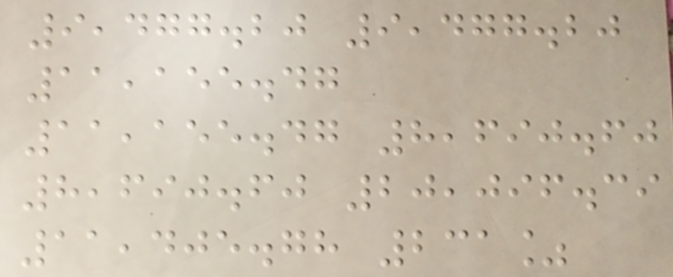9,477.20 9,477.20
11,155.47
11,155.47 8,690.60
8,690.60 20,096.39
11,405.78 231%
